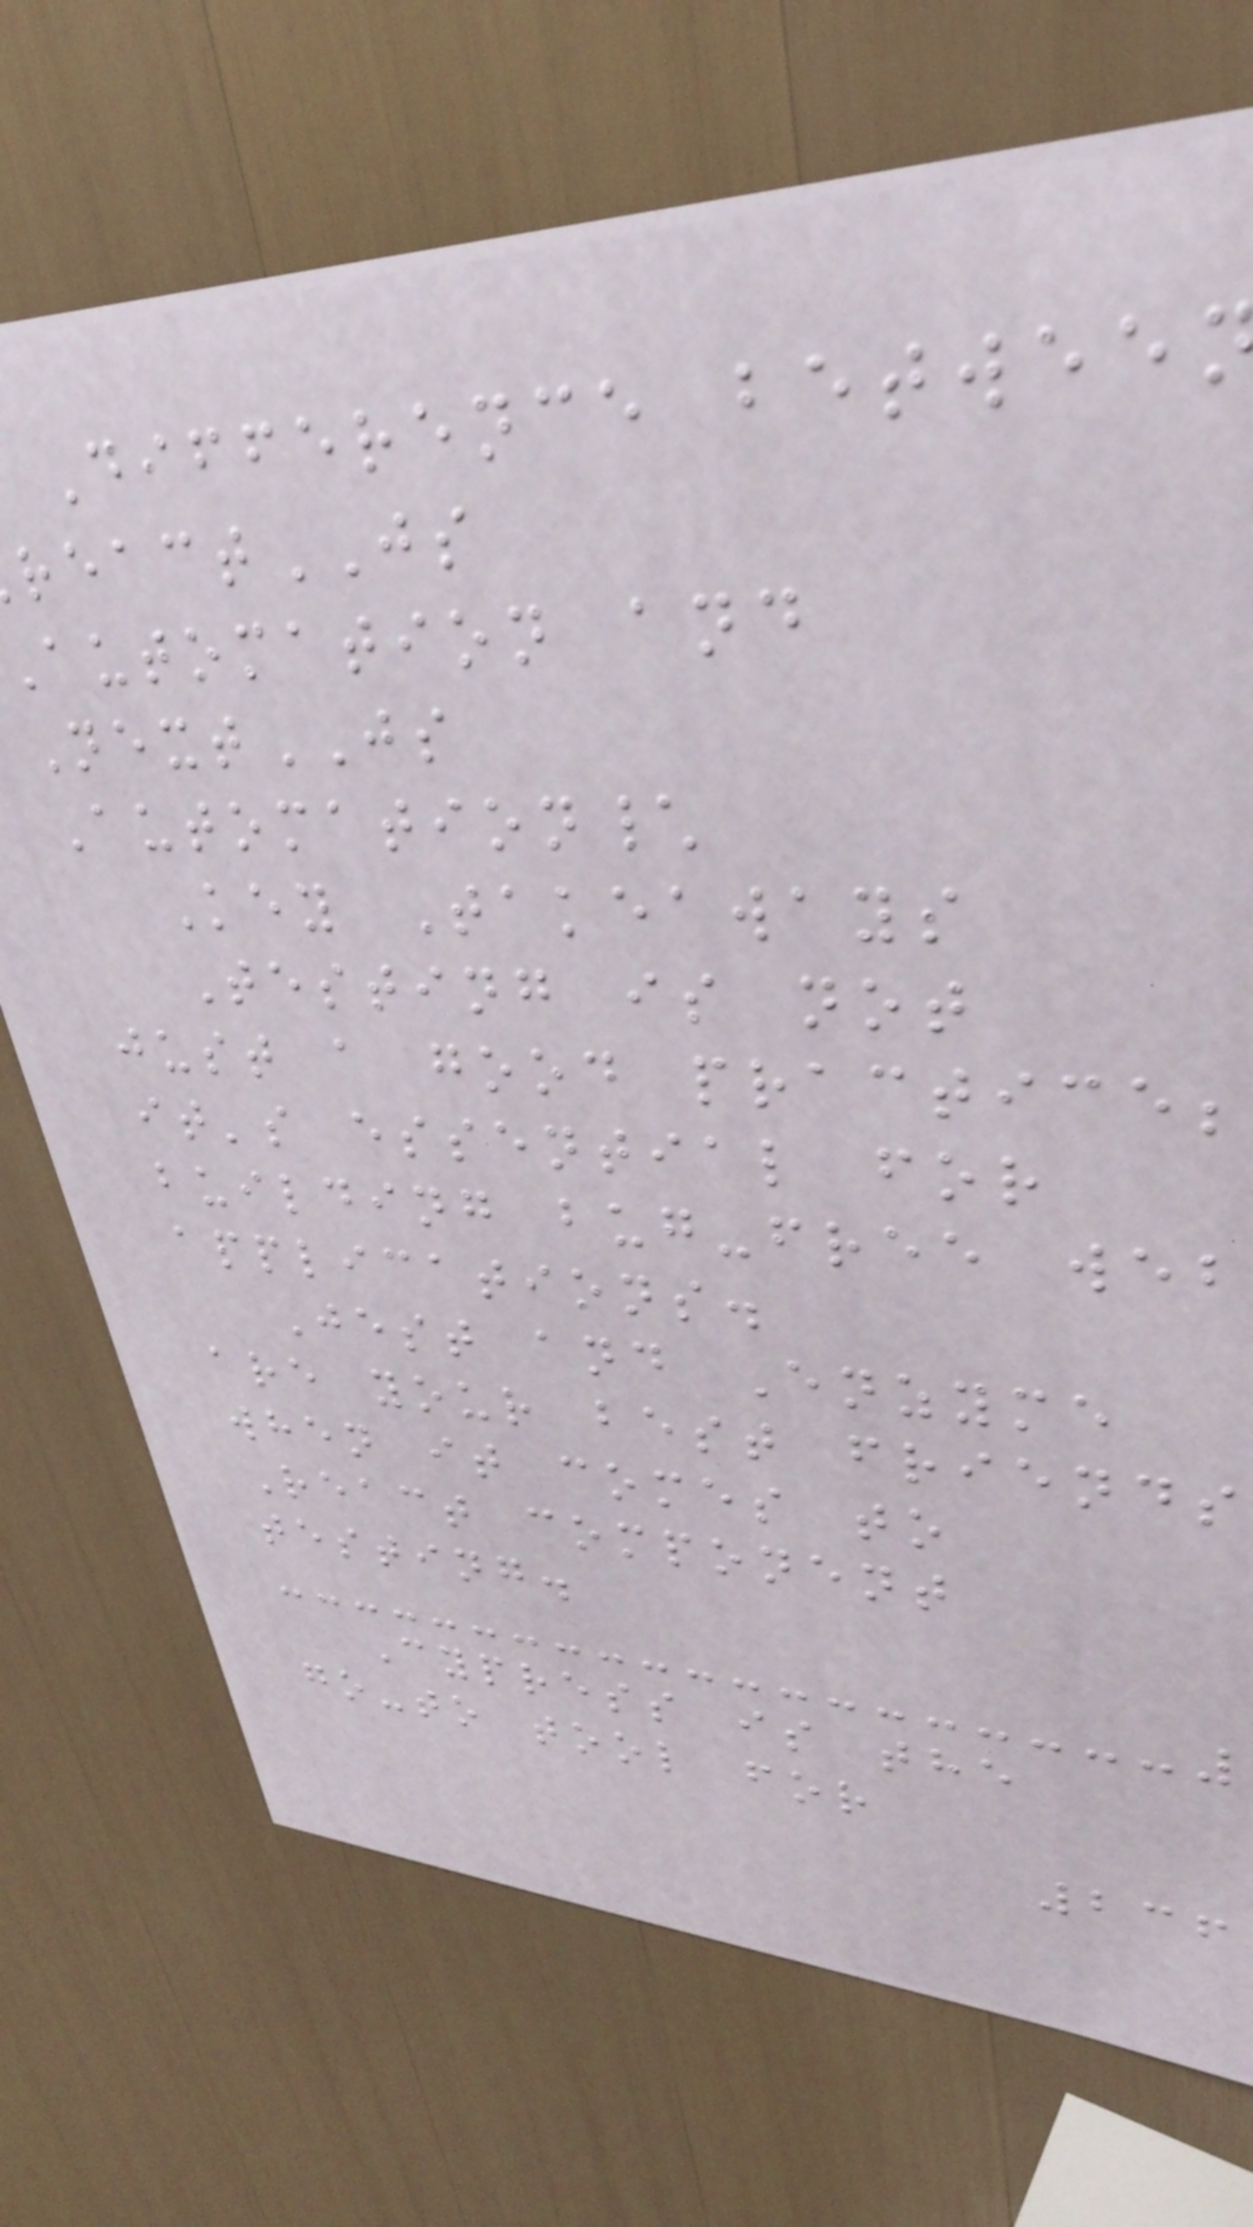Difference betwee
eactJS
automation and
NextJS
Automation\
Key Takeaways
Testing is not
just a good practice;
it's essential for
building bug-free web
applications.
Jest and Enzyme
are your best friends
when it comes to
React component
testing.
Cypress is the
go-to tool for
236
